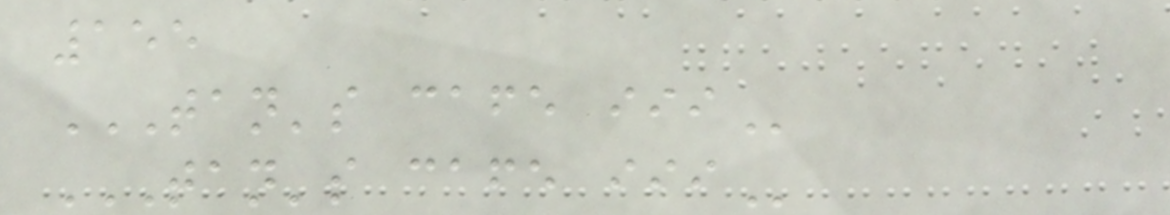155
TAN'S CAFE III
TAN'S CAFE III
